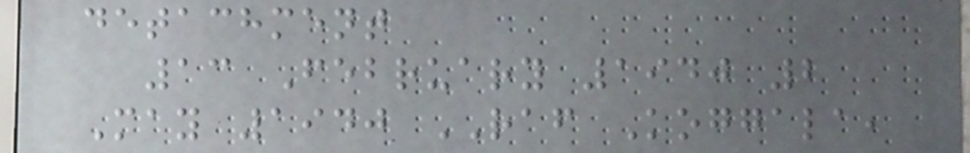detachment
13 February 1940 2
May 1940 RAF Koggala,
